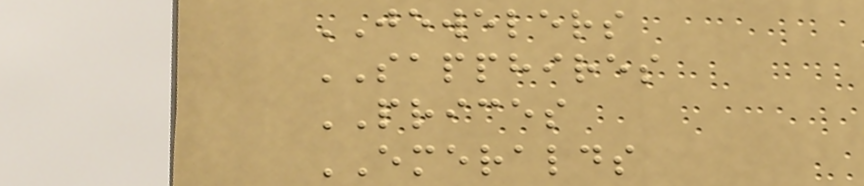JEWELERS
SAPPHIRES
PRICES
EMERALDS
